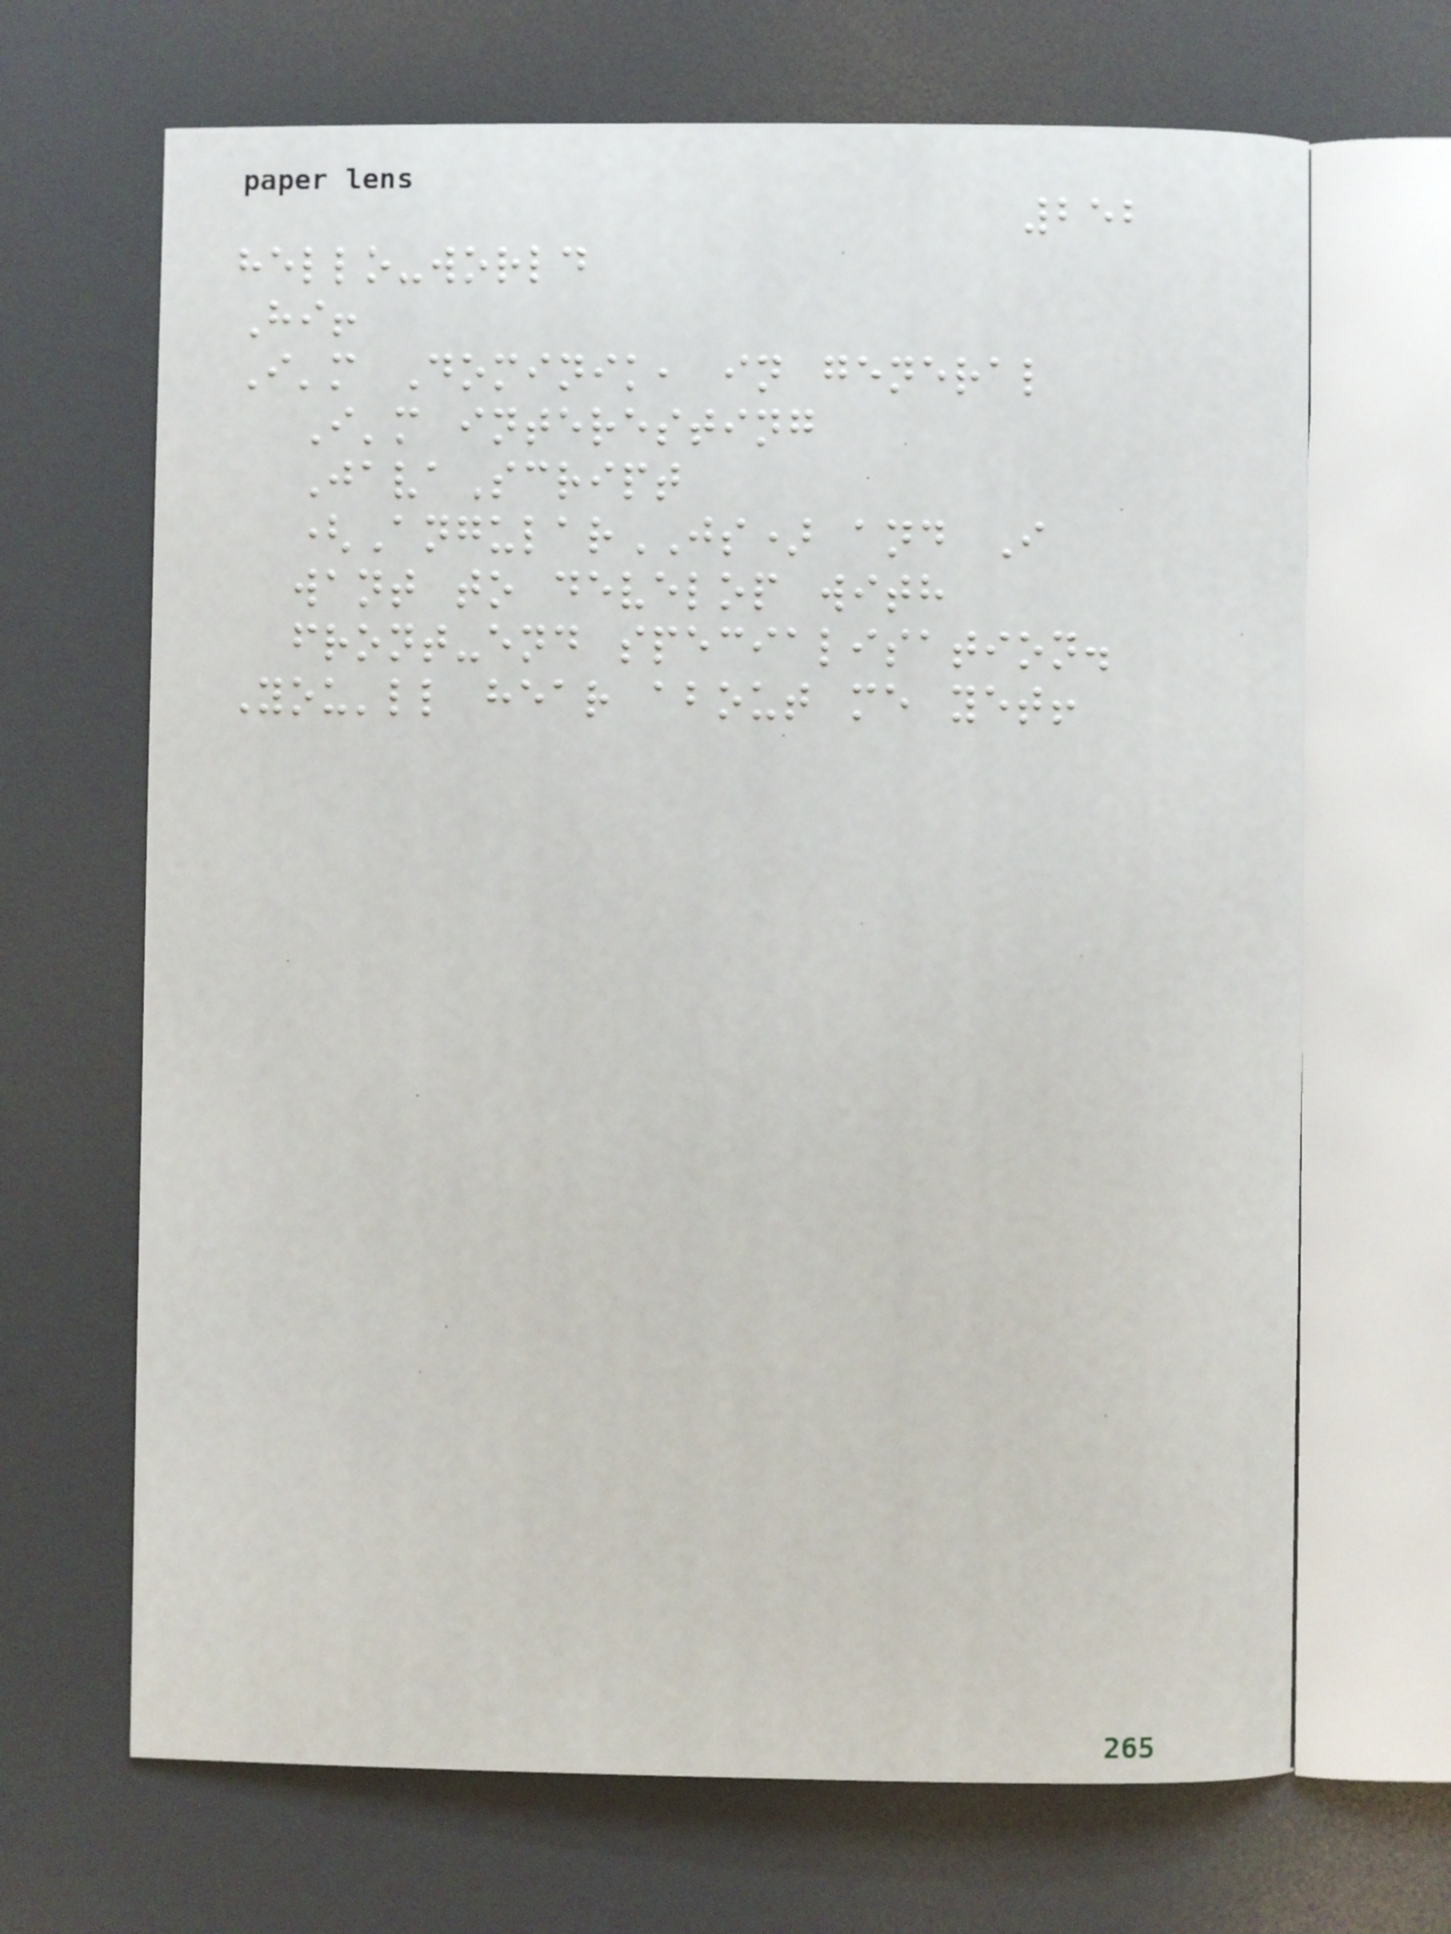252
hello-world
Hi!
I'm Dominik, in general
I'm interesting
JavaScript
(AngularJS) and I
want to develop with
front-end specialisation.
You'll hear about me yet!
